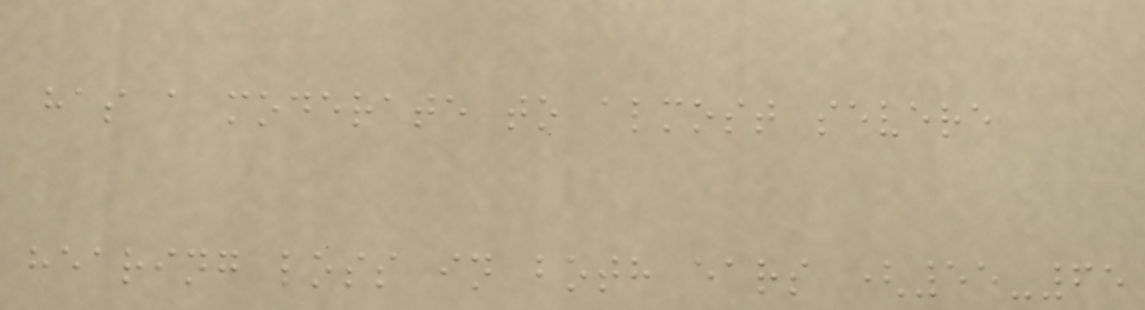has a moderate to almost severe
hearing loss in both ears (55-65
